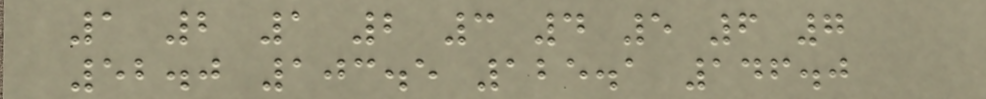1 2 1 2 3 4 5 6 7
52.0 103.5 125.1 146.0
